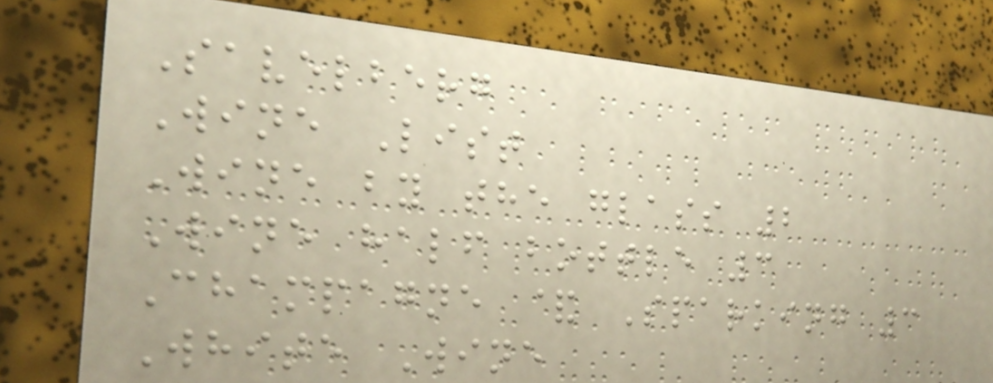Savelberg
Wine List
Wine by the glass 2
Wine half bottle 3
Champagne & Sparking 3
White Wine
